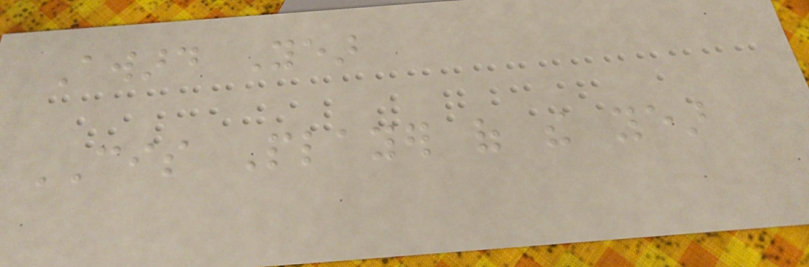Award Year
CIS Player of the year
